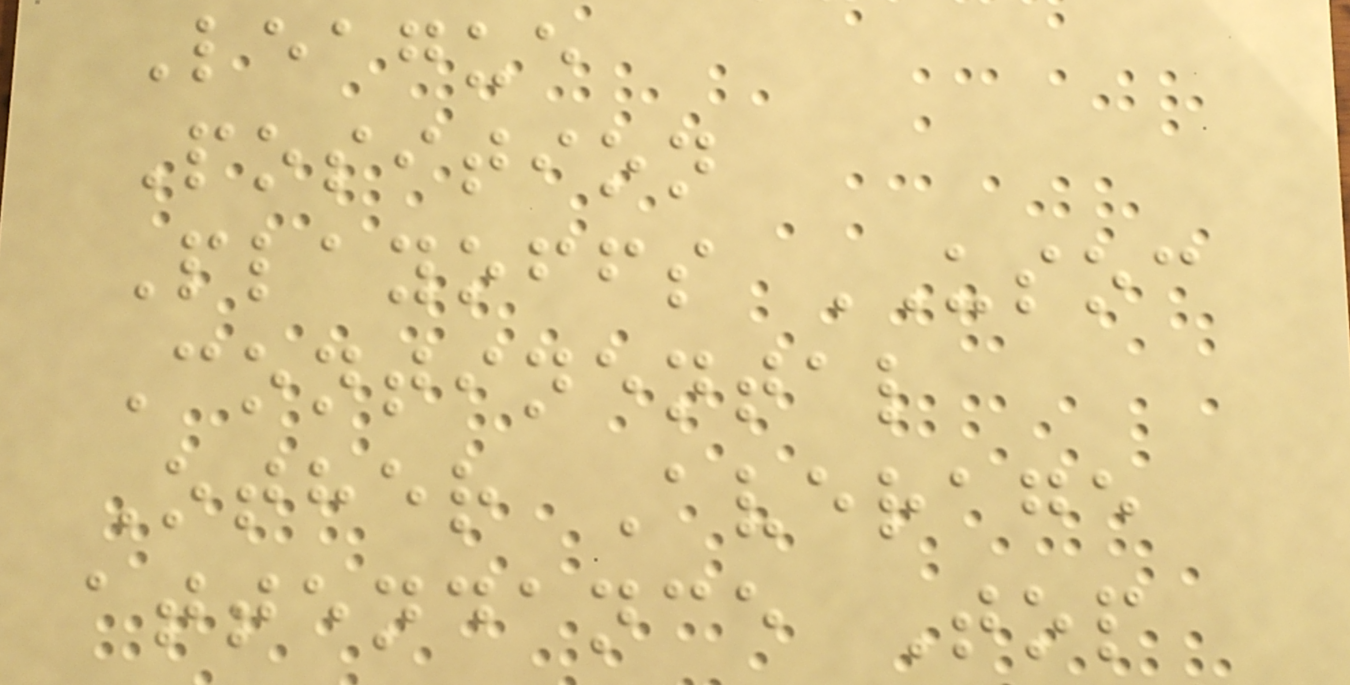League
Position
Playoffs USOC
Continental
Other Average
attendance Top
